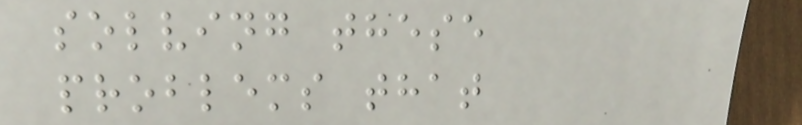solving these
problems that
